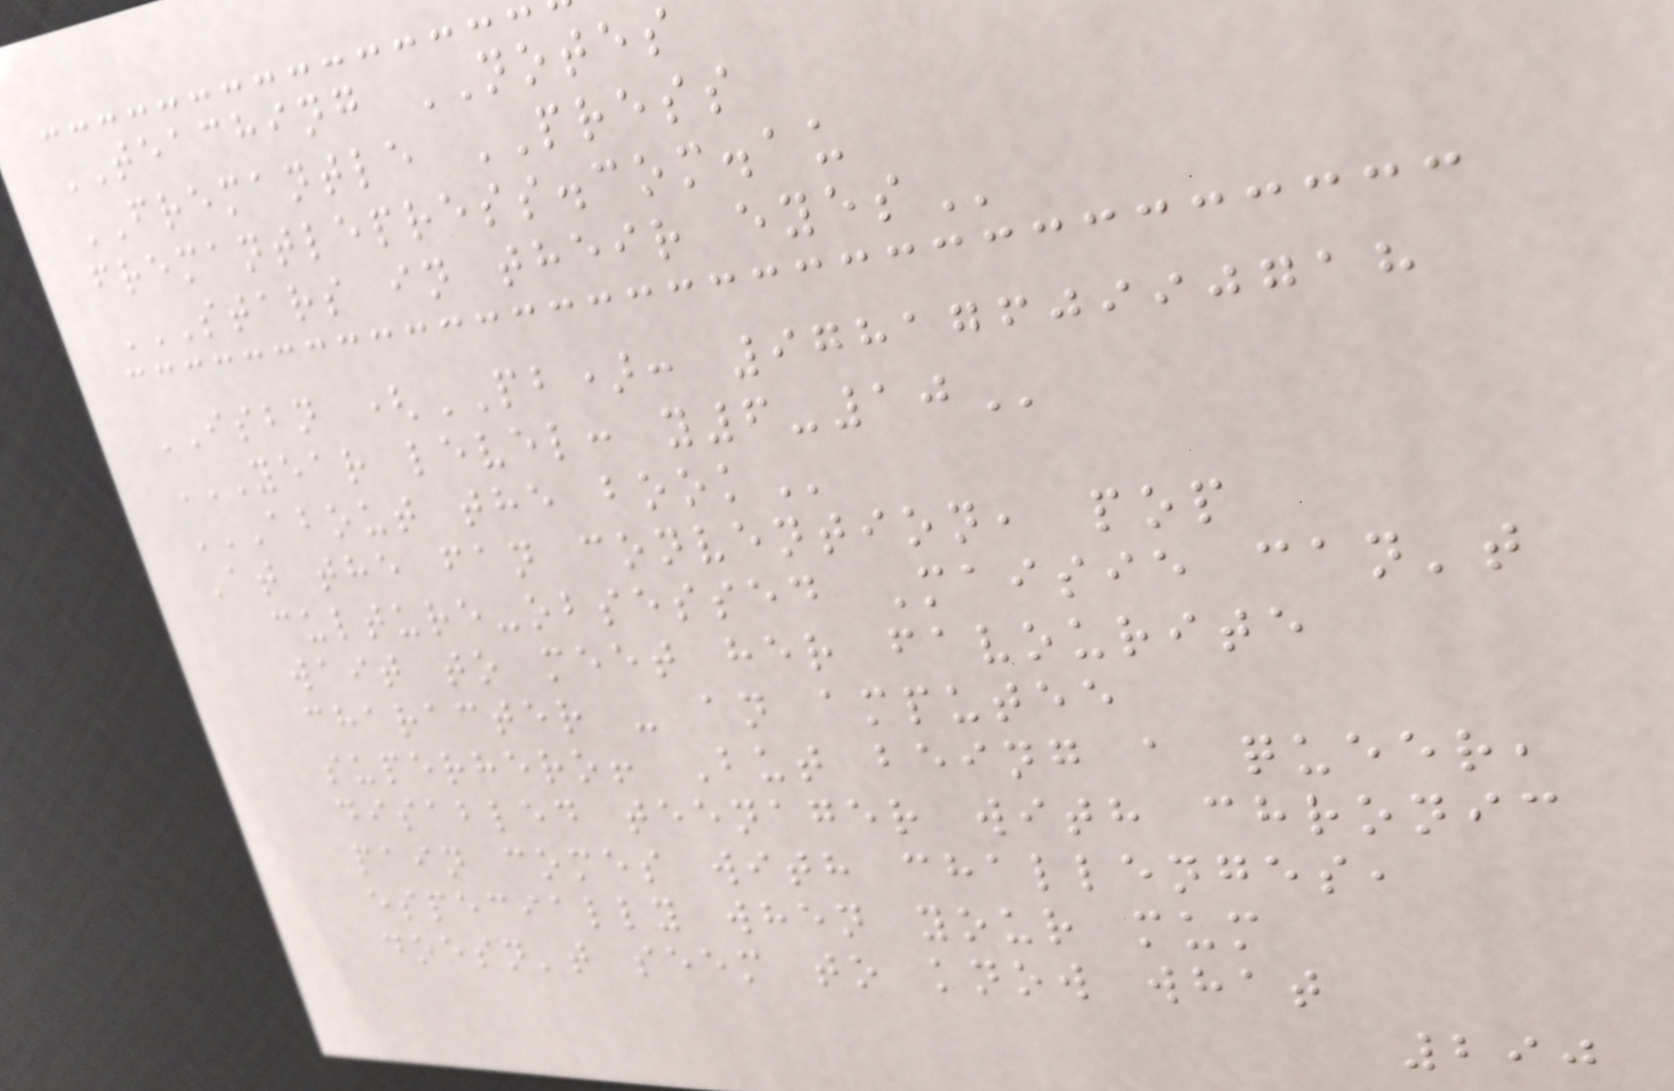TEACHING NOTES
FREMANTLE PRESS
fremantlepress.com.au
STARS IN THEIR EYES
ISBN (PB): 9781760990718
YEAR LEVEL: Y6-10
ABOUT THE BOOK
At the fan convention, pop
culture-obsessed Maisie can't
wait to meet her favourite
character - an amputee
superhero! But being a queer,
disabled teenager with chronic
pain comes with challenges,
especially when your mum
doesn't seem to know what
290
